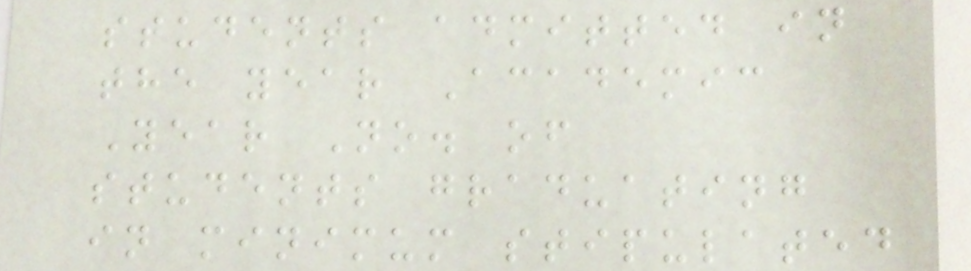students admitted in
the year Academic
Year No. of
students graduating
in minimum stipulated
